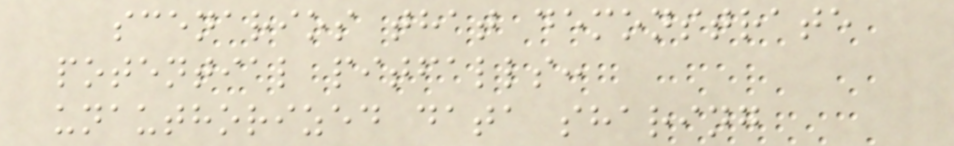scenarios that demonstrate
potential pitfalls:
unauthorized data sharing
